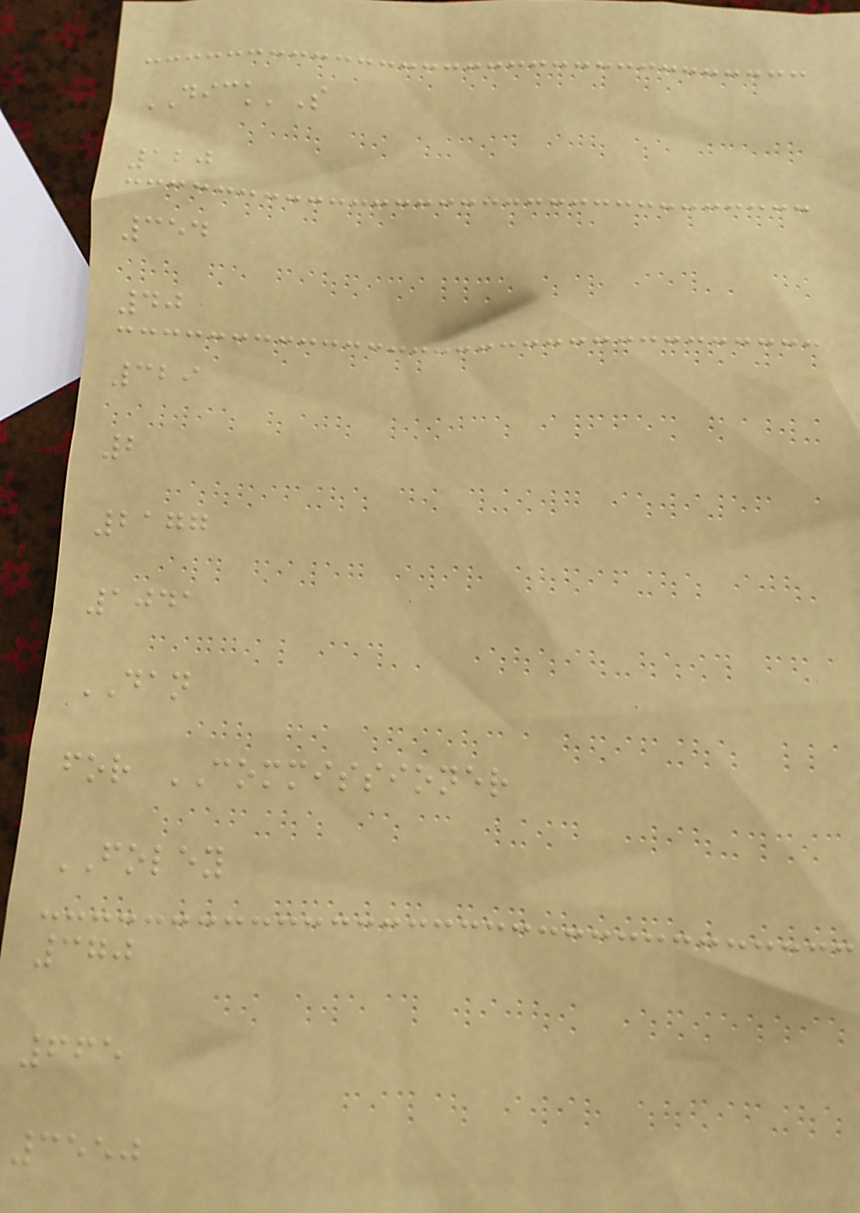DICK'S
120
354
40
329
2
2177
1041
DAN
for COMMISSIONER
FOLEY
370
665
3550
